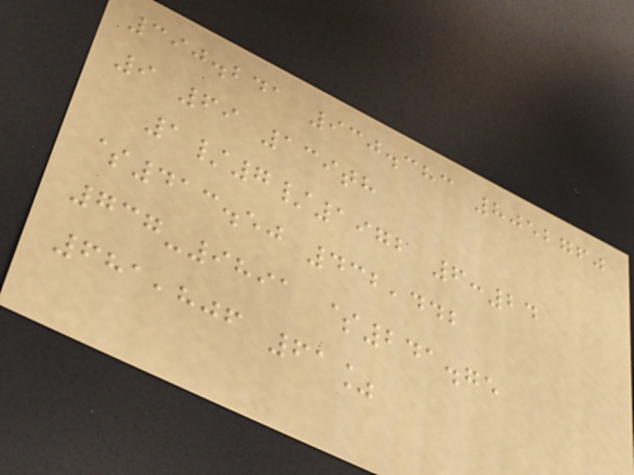390.241 930.383 8052760
9 69 139th
1/7/1972 6:24
$413.50 432,442
737-9891 $241.75
681,806 61%
